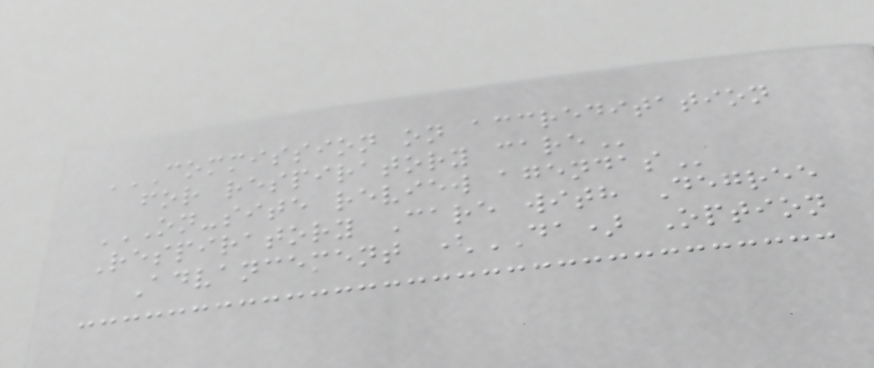COMMISSION ON ACCREDITATION
FOR RESPIRATORY CARE
ON-SITE REVIEW AGENDAS
Respiratory Care with Degree
Advancement (DA) Option
